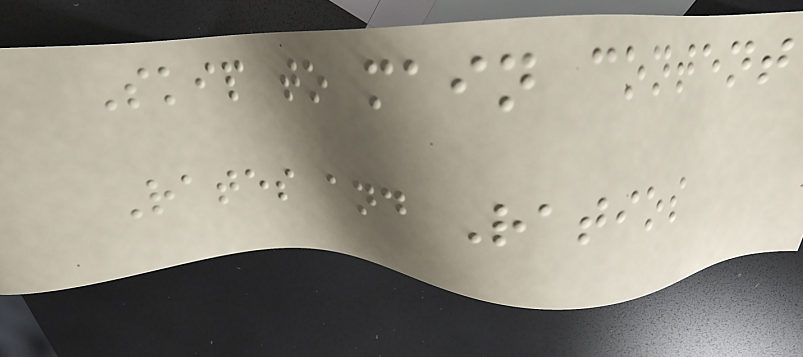Skip to main content
Rates and Ratios
